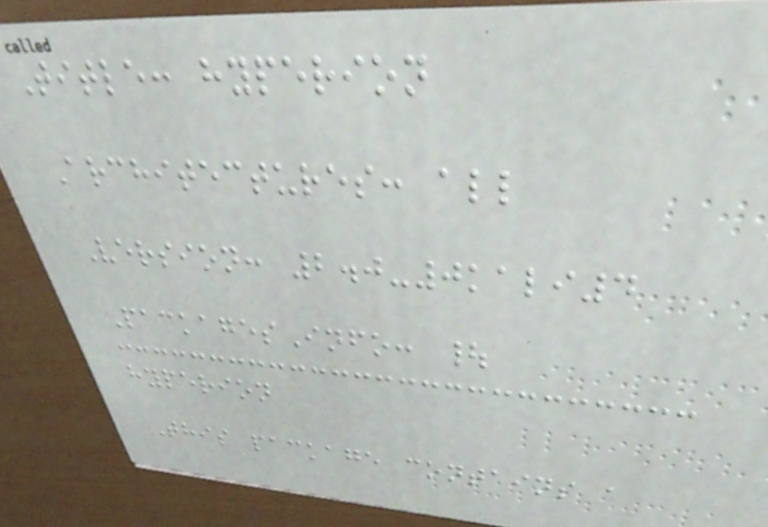Title: hyperion
Architectures: all
Version: 2.0-0kali4
PackagesInfo: |
hyperion
This package contains a
